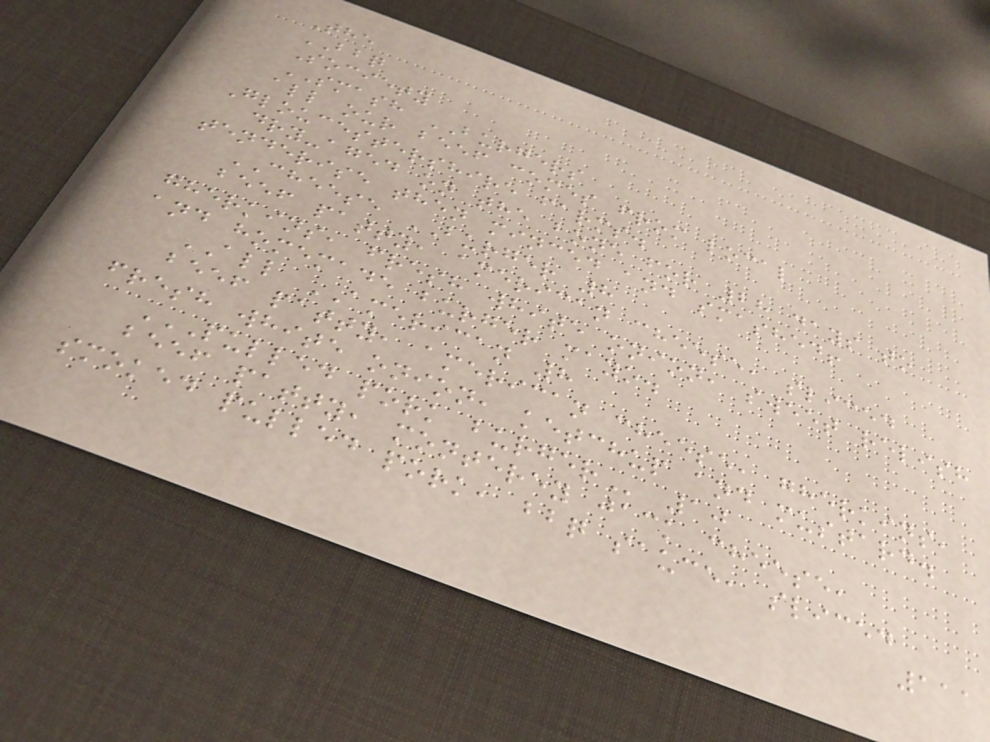The
BBQ
Society
SMASH BURGERS
all our beef comes from local
Gloucestershire farms.
dry-aged on the bone for 28 days to
tenderise then minced and smashed!
CHEESE BURGER 8
beef patty, american cheese, sliced
gherkins, fresh white onion, sweet relish
and homemade burger mayo.
ALL AMERICAN 8
beef patty, american cheese, gherkins,
fresh white onion, ketchup and mustard.
PULLED PORK BURGER 10
beef patty, monterey jack cheese,
smoked pulled pork, bbq sauce, sliced
111
